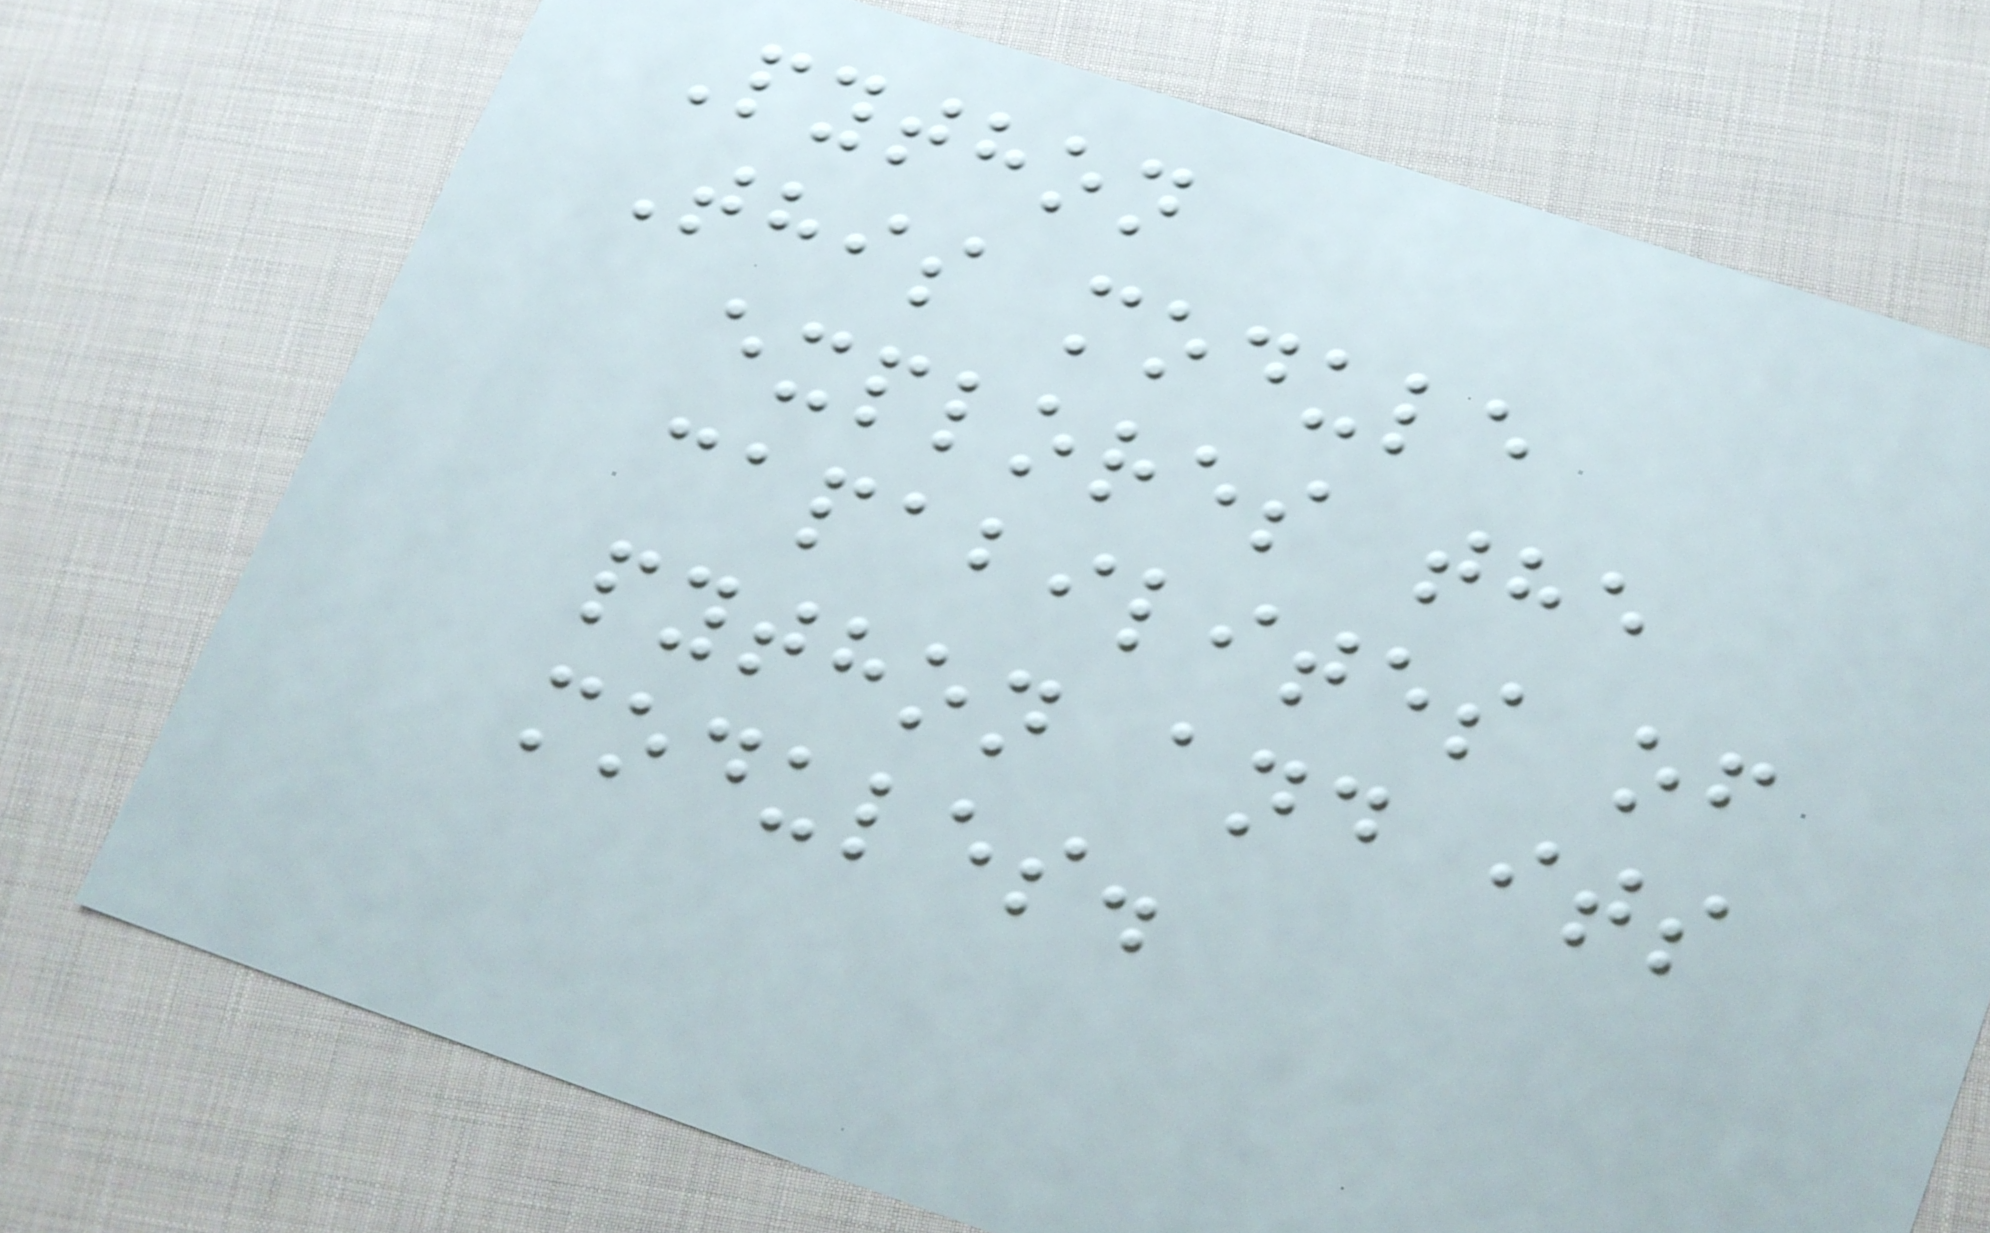Python
This module
explores the
capabilites of
python and its
modules.
